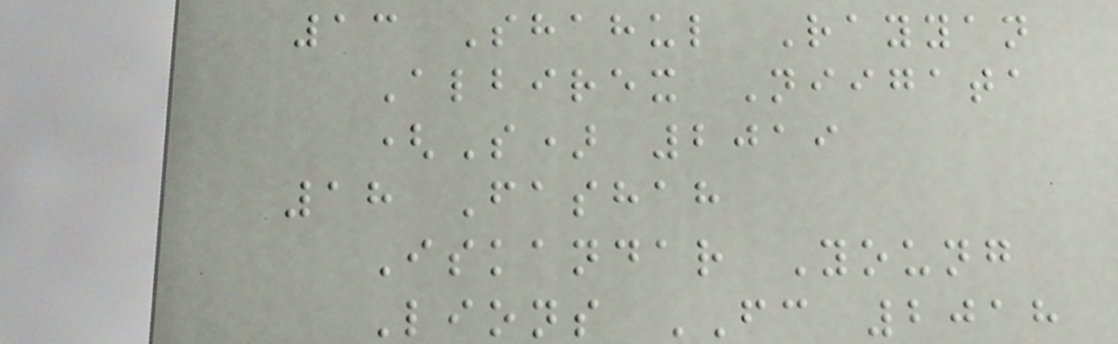13 Shahul Rayyan
Albirex Niigata
(S) 2019
18 Fashah
Iskandar Young
Lions FC 2018
